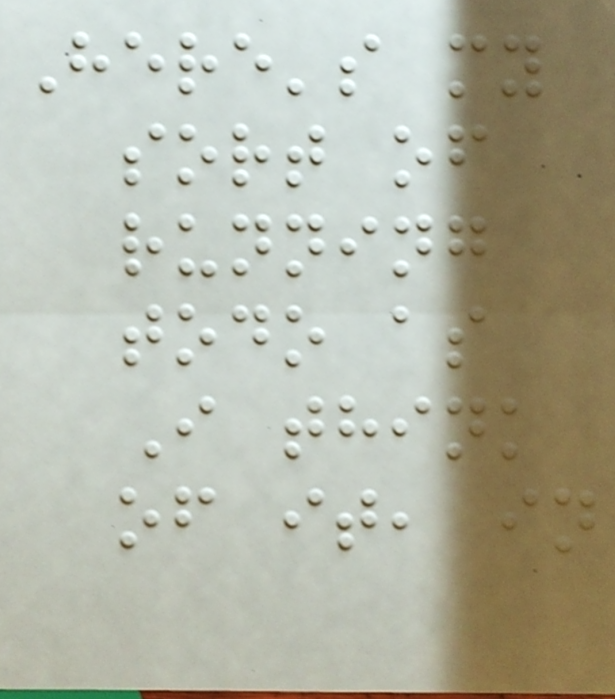Here's my
sort of
running
todo as
I think
of it, in
